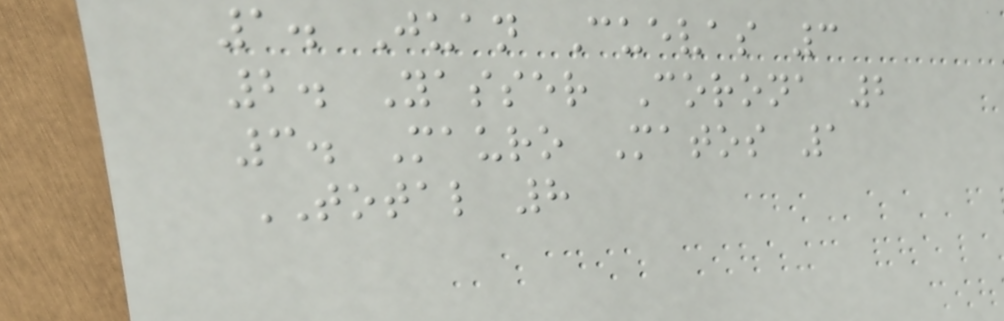1. Juan Cuevas 3
2. Yasser Corona 2
3. Mauro Matos 1
TOTAL 8
